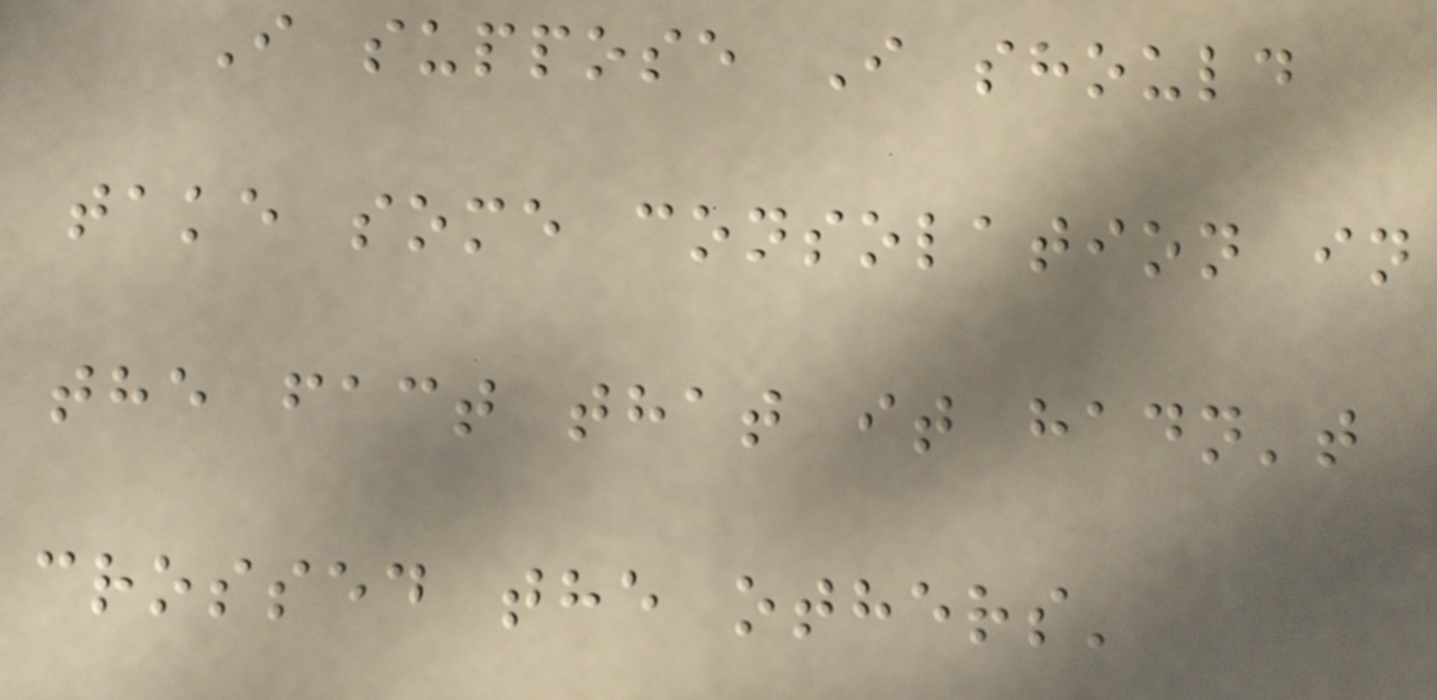I suppose I should
take some consolation in
the fact that it hadn't
crossed the others'
